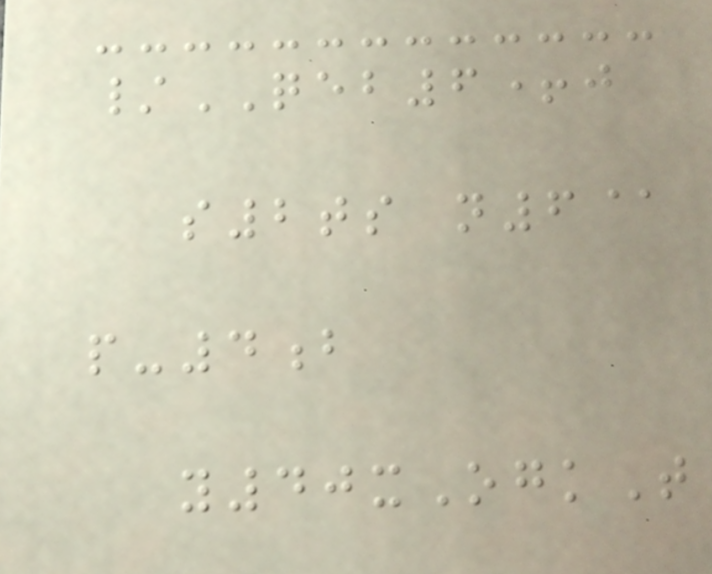/QEB6+j
s2ts n6@
p-4b
y40xOgkT
